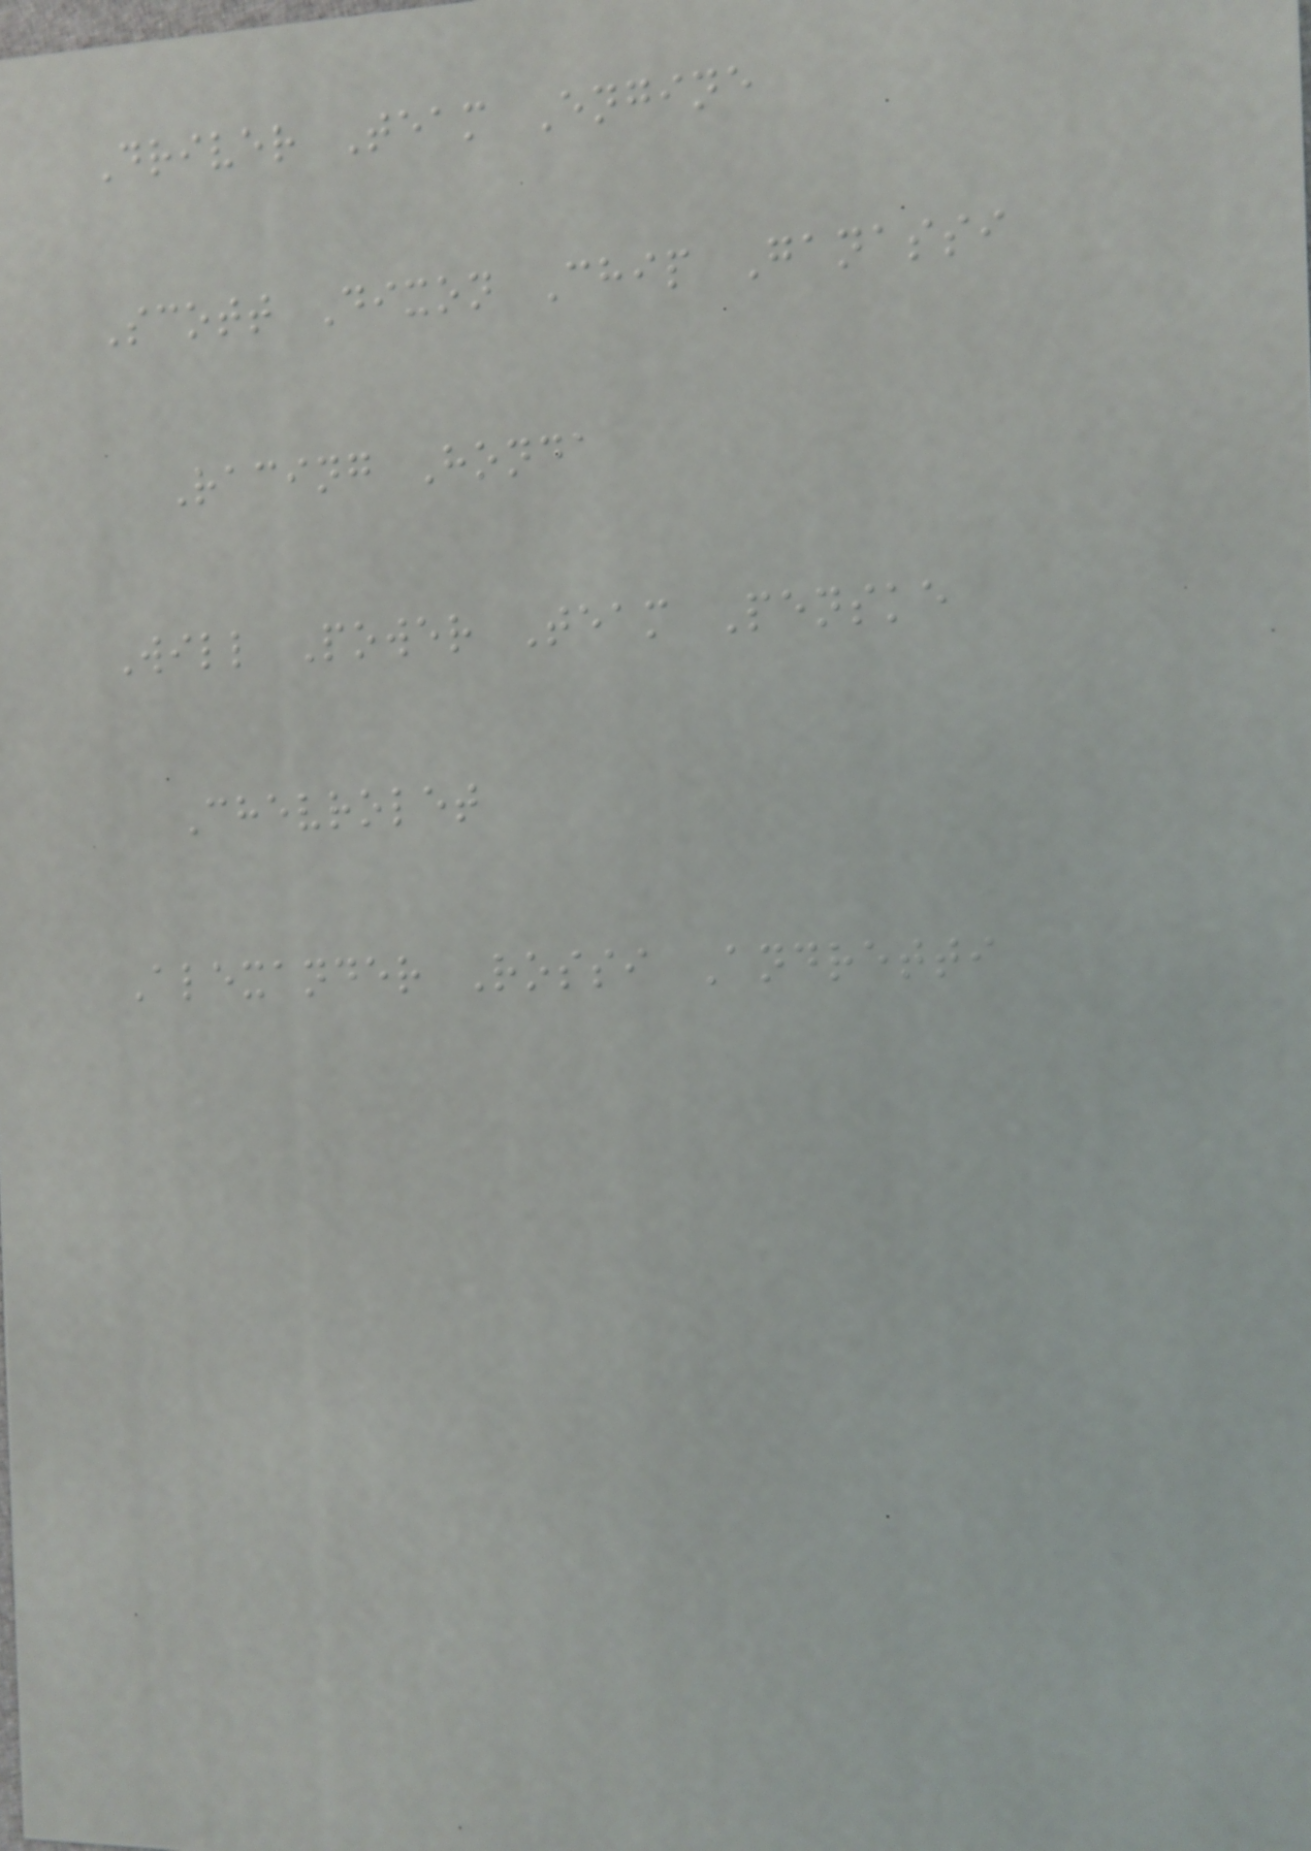Driver Team Engine
Scott Dixon Chip Ganassi
Racing Honda
Will Power Team Penske
Chevrolet
Alexander Rossi Andretti
